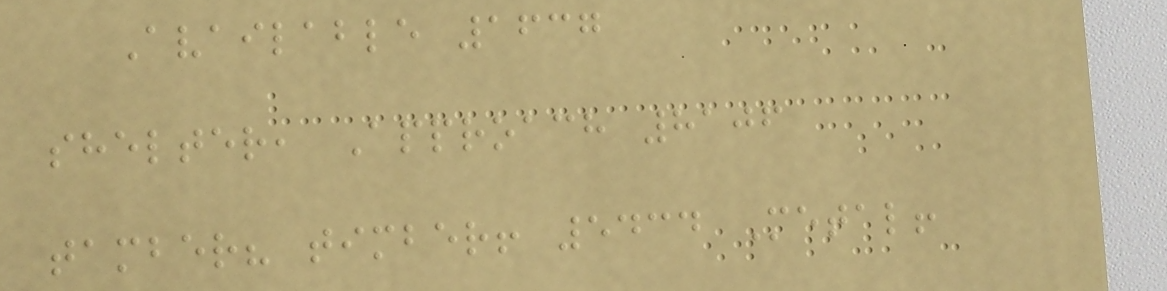Available 1637
shelter, Approach 8106
tamber? timber! 5434 Metal!
